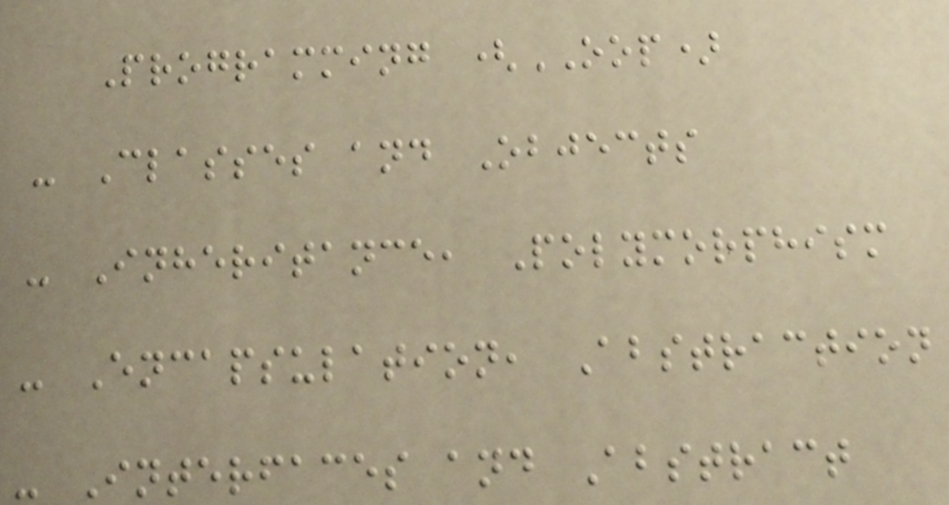Programming (OOP)
- Classes and Objects
- Inheritance, Polymorphism
- Encapsulation, Abstraction
- Interfaces and Abstract
